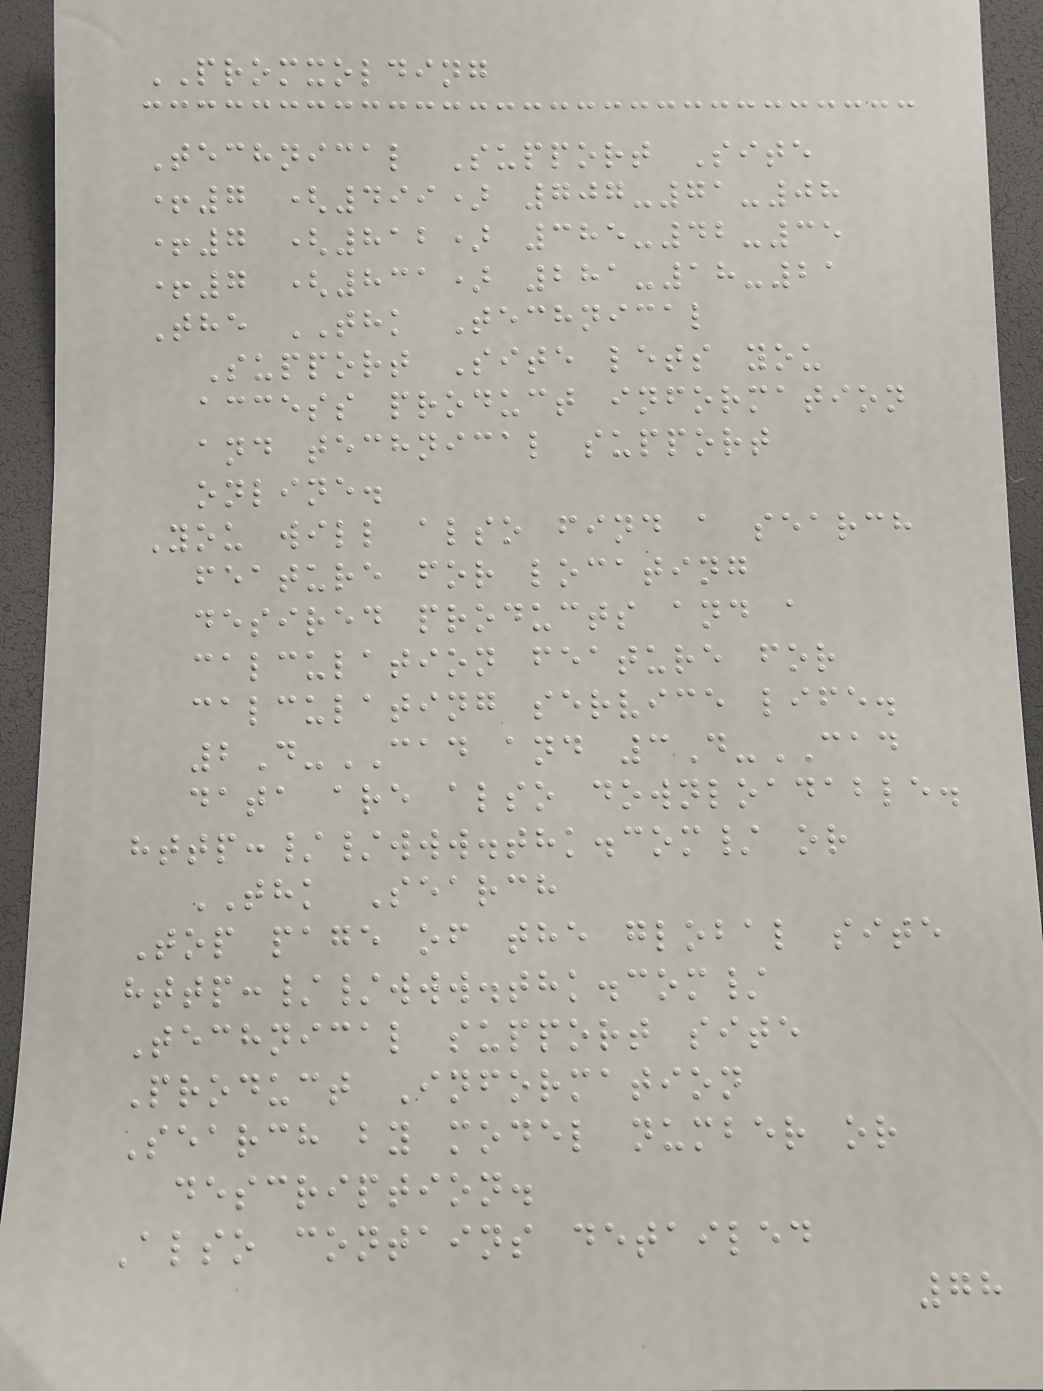PROMXOLDING
Technical Support Site
+7 (499) 707-71-08
+7 (812) 385-42-35
+7 (831) 281-18-21
The THK Technical
Support Site lets you
access product information
and technical support
online.
You will also find a search
feature for locating
desired products and a
calculation feature for
calculating service life.
2D-CAD and 3D-CAD
data are also downloadable.
http://www.thk.com/ or
THK Search
Top page of the global site
http://www.thk.com/
Technical support site
Product Information
Search by model number or
description.
Also contains detailed
78
